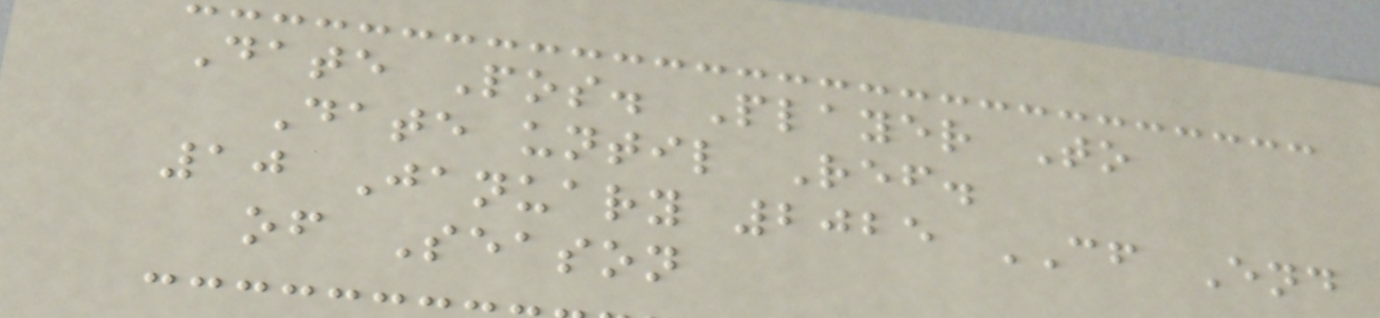Date Pos. Player To
Date until Ref.
10 January 2025 CF End
of Season
